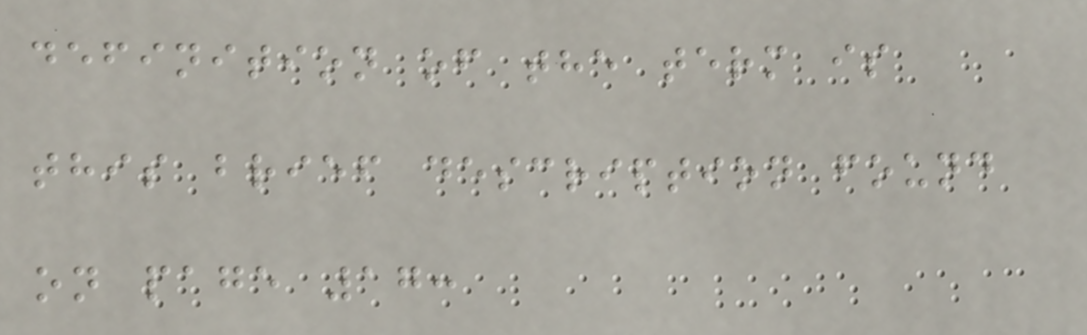definition of the term is
this brief description found
on page 17:
